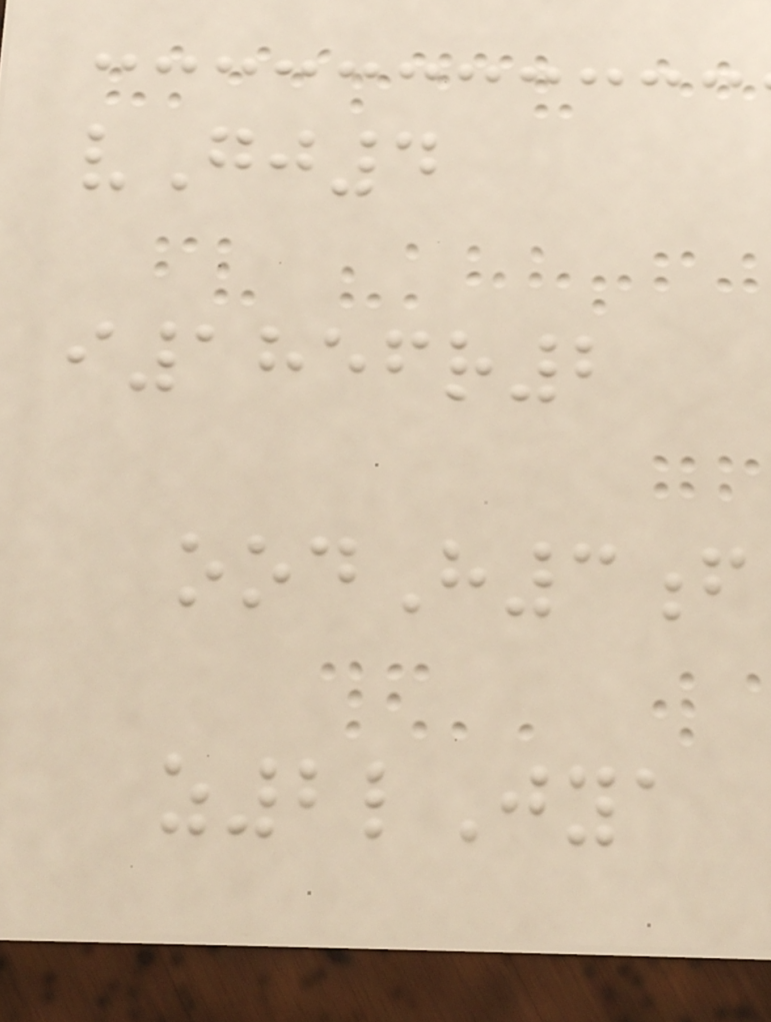vGj4
i1856r2
oodH3f
z2lJya
